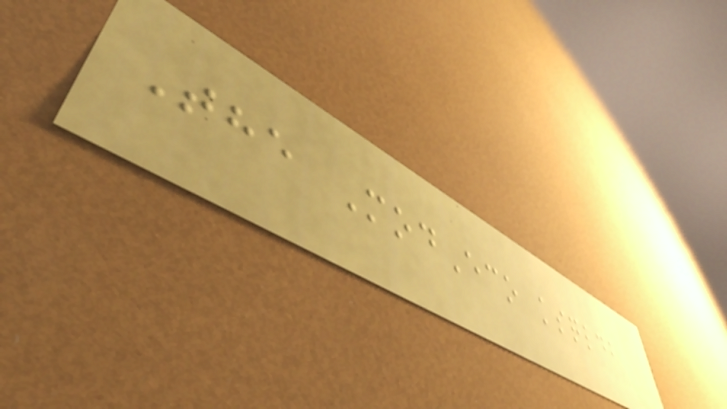The ModEco ksqldb
